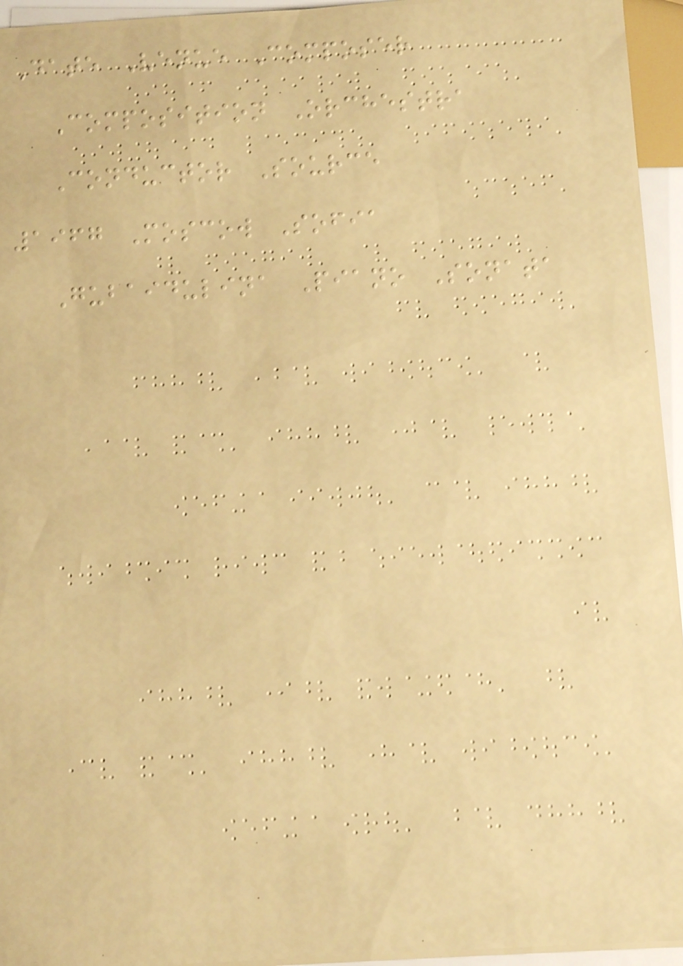Date Venue Composer
Composition Orchestra
Conductor Source
1967 Moscow Sofia
Gubaidulina Piano Sonata
